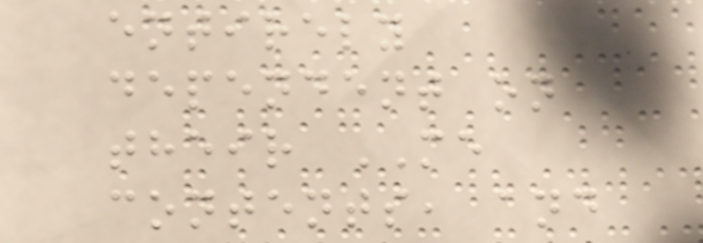entirely
dependent on
their ME
contents, and
